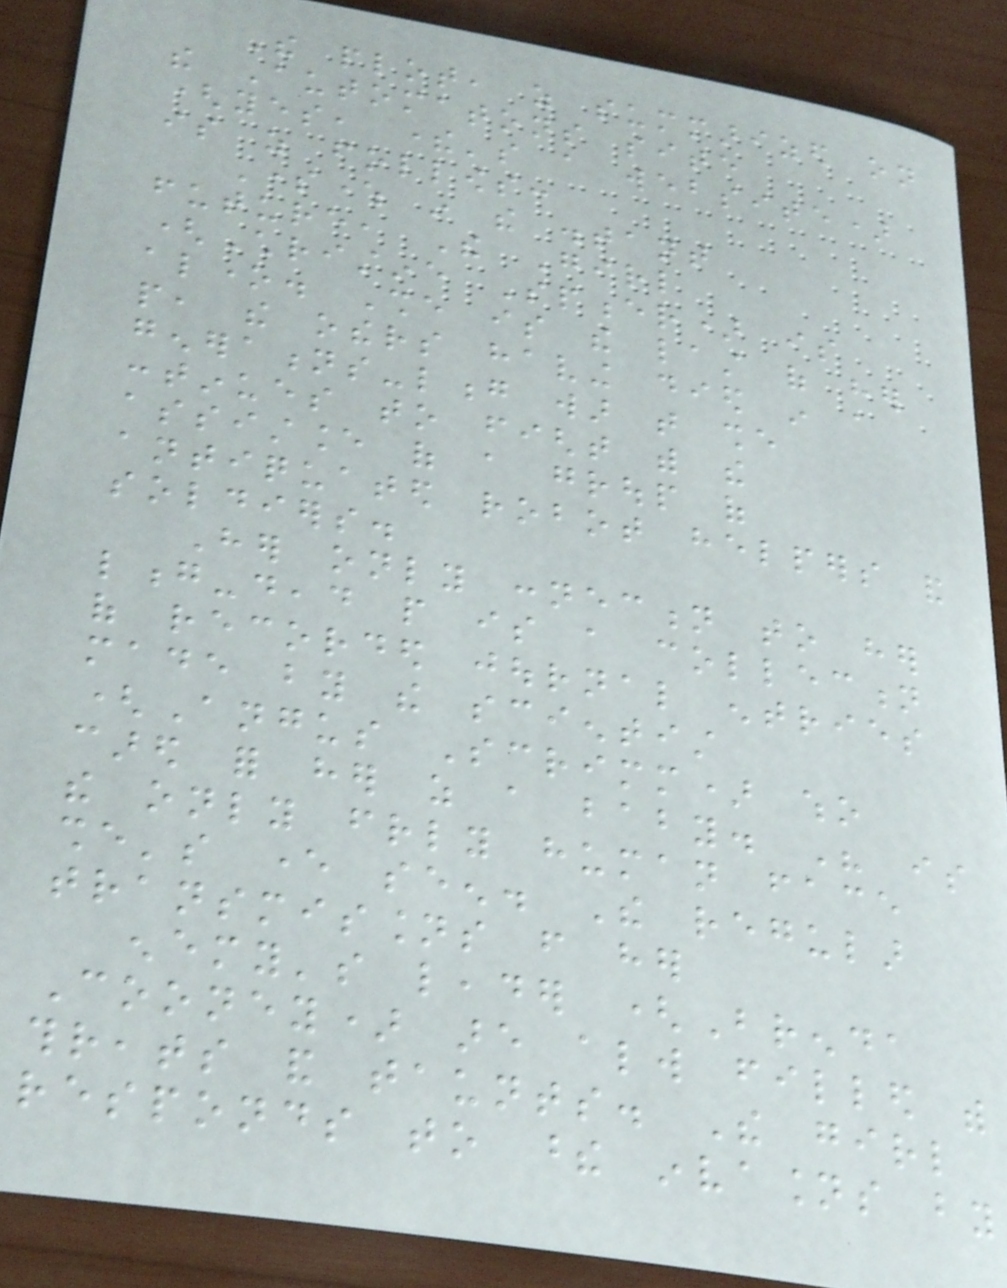The plot, as summarized on
the Automatons site
(yes, there's a website)
is as follows:
Somewhere in the distant
future, The Girl
(Christine Spencer) is
alone. She is the last of her
people, the others having died in a
generations-long war that she
continues to fight with the
assistance of a group of
antiquated robot helpers and
soldiers.
Her only connection to her
long-dead people is a collection
of recorded journal entries
made by the scientist
(Angus Scrimm) who
cared for her as a baby. His is
the only friendly human face
she's ever seen. The regular
transmissions from her
enemy's leader (Brenda
Cooney) are always filled with
threats and taunts. The girl
responds to these invasions by
